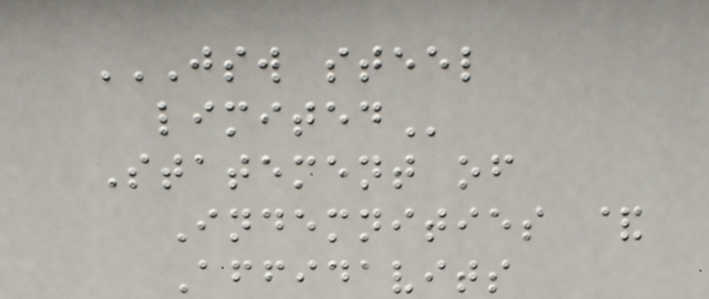JSW STEEL
LIMITED
Statement of
Indemnities &
Affidavits
